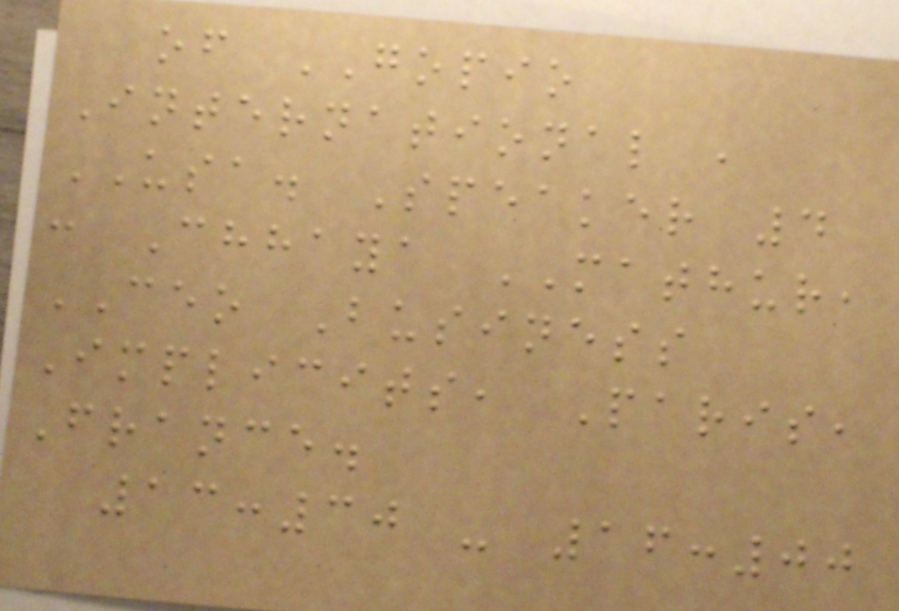of GOPIO
International ,
USA. Speaker 4
: Chhaya MATHUR,
CEO Business
Implicits, Paris,
France.
13:30 - 16:00
